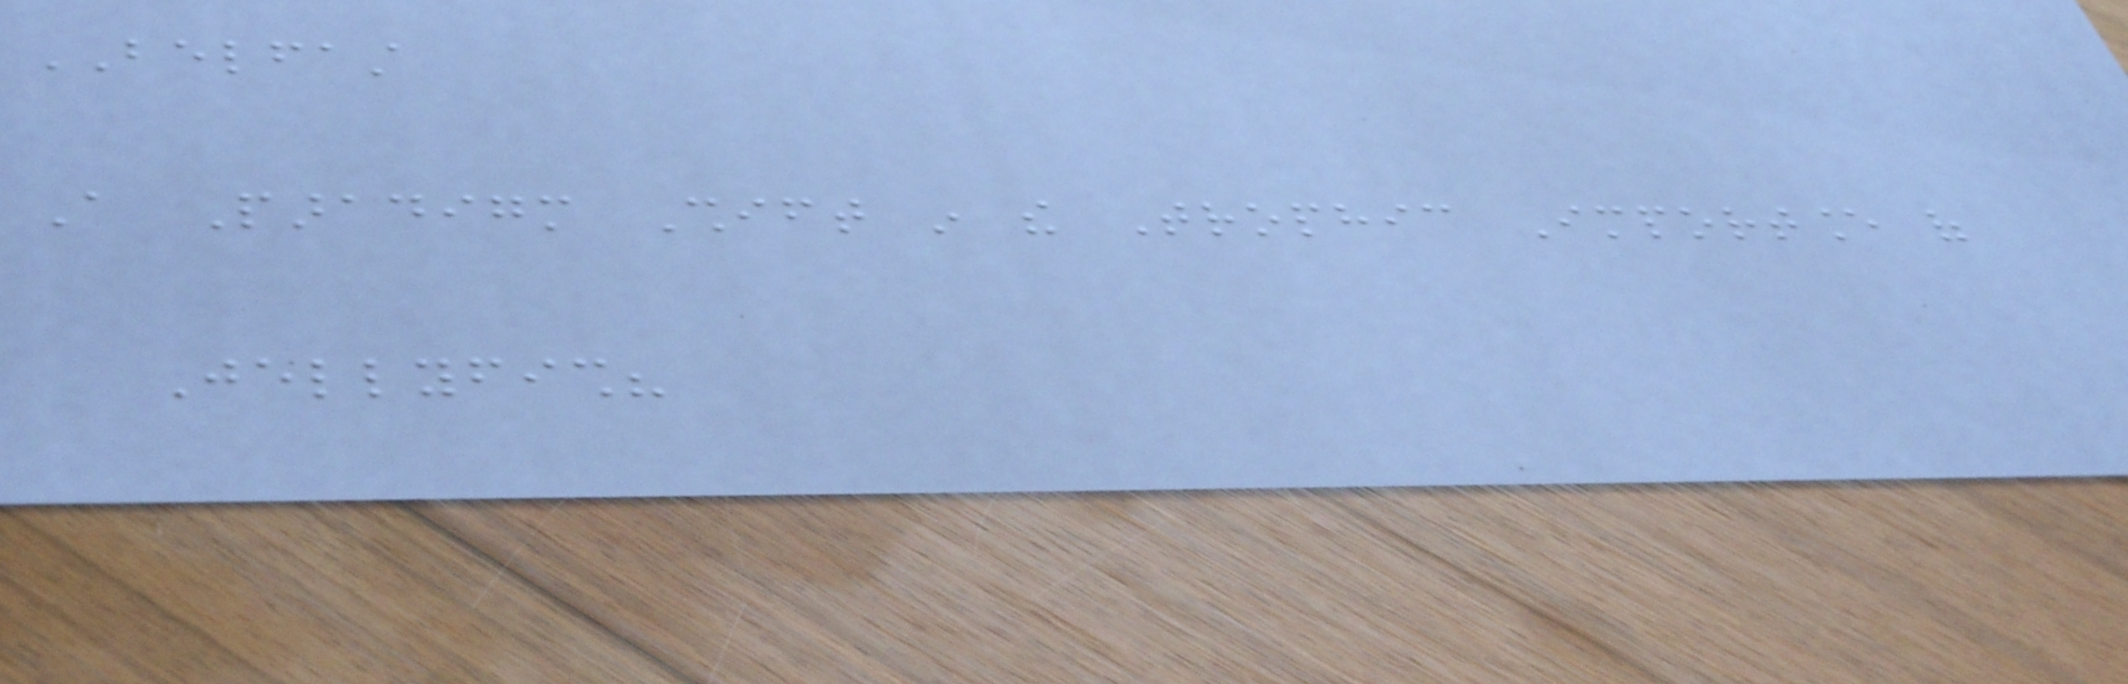BELFAST
A Paradigm Shift in the Trophic Importance of
Jellyfish?
